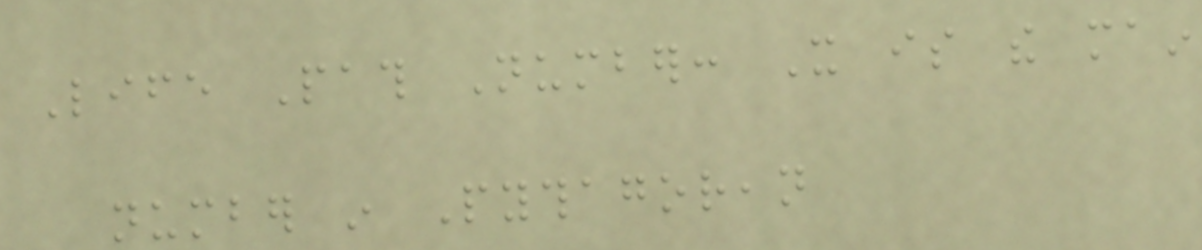Life Path Number: It is the main
number in Pythagorean
